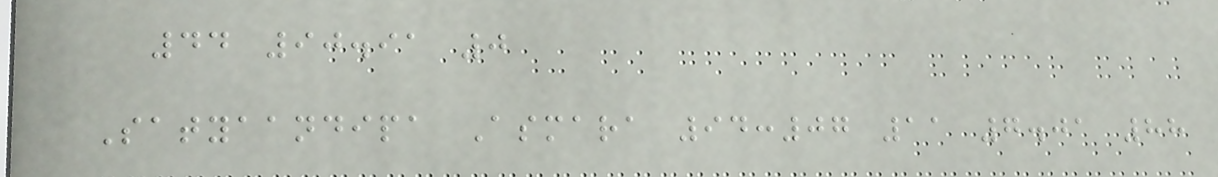44 90.91 0
Satyaandipa Asmara 94:07 11 7.01 88
